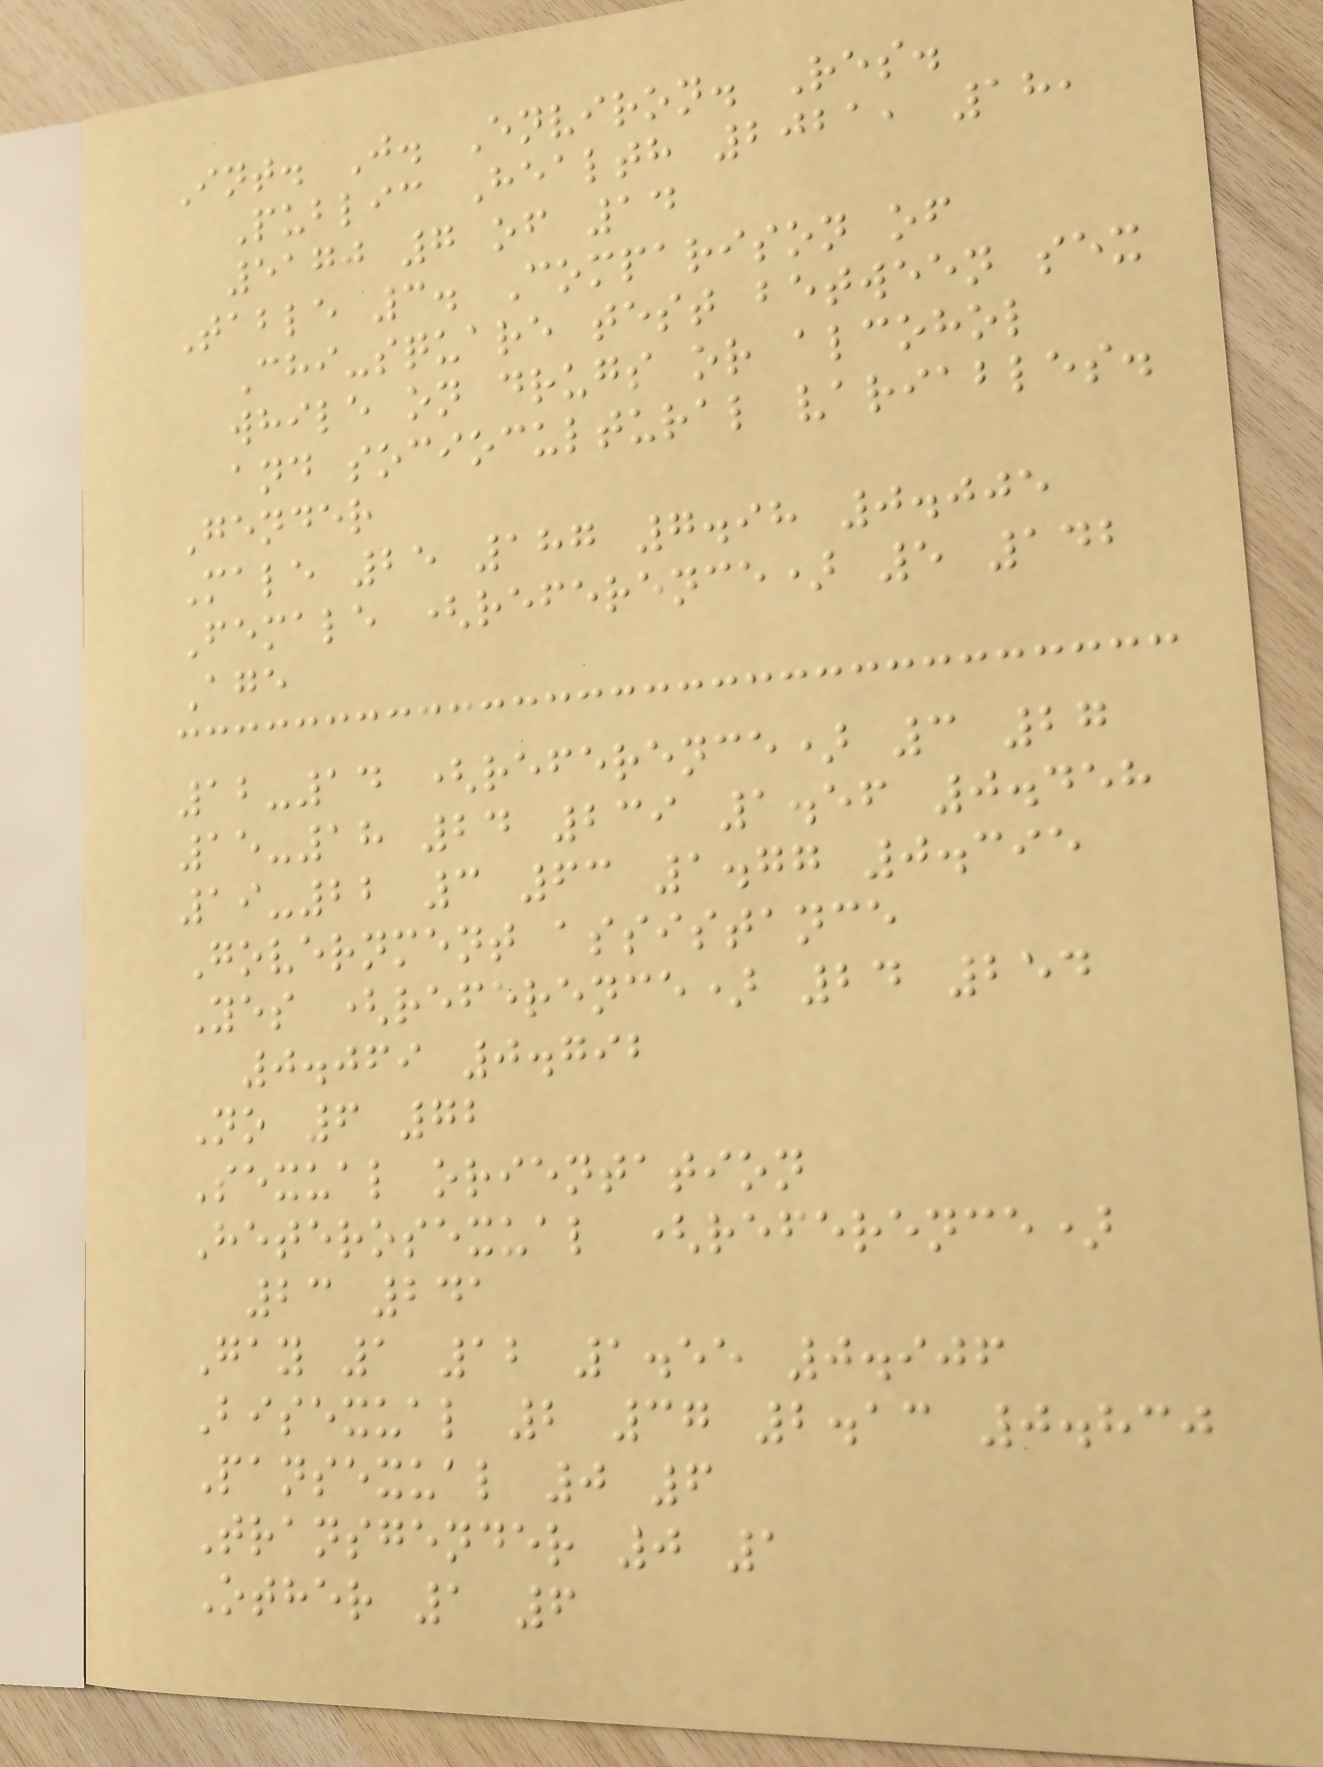Int. J. Environ. Res.
Public Health 2021, 18,
5170 7 of 14
Table 3. Comparison of
Chi-square test between sex
while on drugs or alcohol
and sociocultural variables.
Gender
Male 25 187 7.98 0.005
Female (reference) 5 142
Age
12-14 (reference) 3 27
15-18 24 239 1.56 0.458
19-22 3 63 1.77 0.395
Government assistance
Yes (reference) 24 254
0.069 0.792
No 6 72
Sexual orientation
Heterosexual (reference)
23 241
Gay 1 12 1.55 0.906
Bisexual 2 37 2.13 0.830
Pansexual 0 6
Transgender 0 1
Other 1 6
